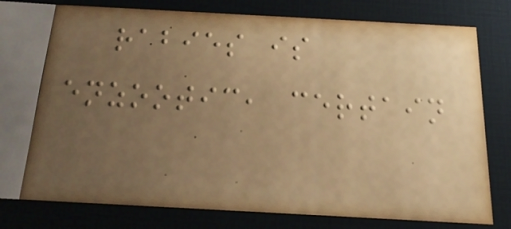rabies is
enzootic, certain
